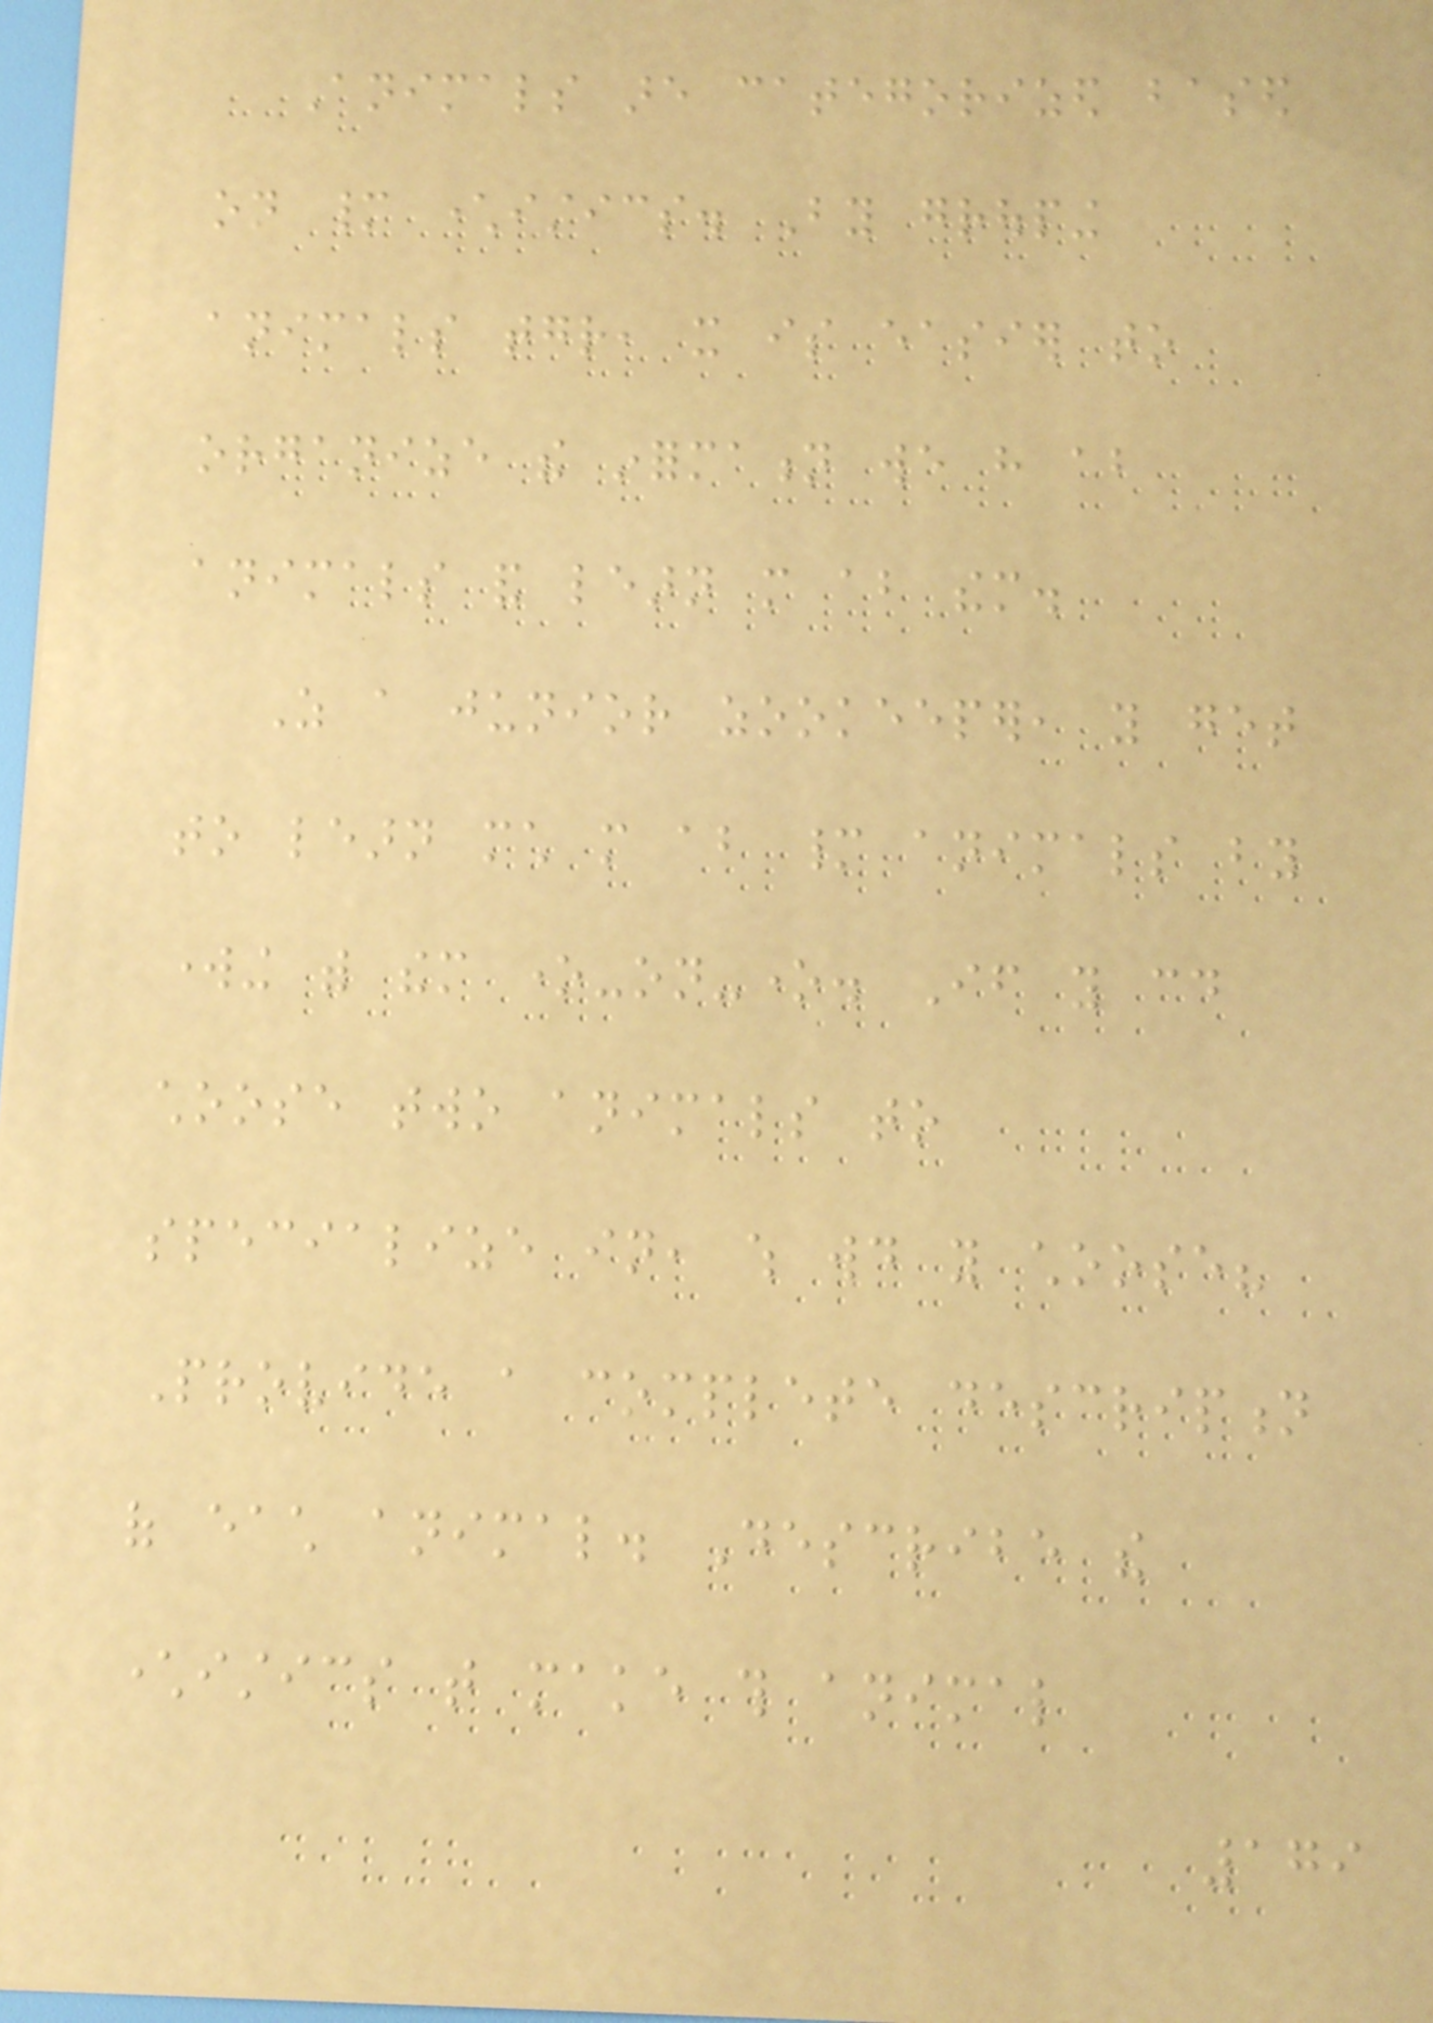Animals are categorized based
on many characteristics. By grouping
animals together, it is easier to
organize the information we have about
animals and learn more about them.
As a junior zookeeper, you get
to learn much more about many animals by
working with them one-on-one. If you could
choose two animals to
specialize in, which would you choose?
Provide a complete description
of each animal. Describe the
characteristics that make this animal
179
